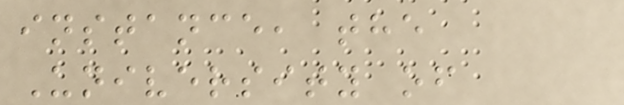instance, the
University of
